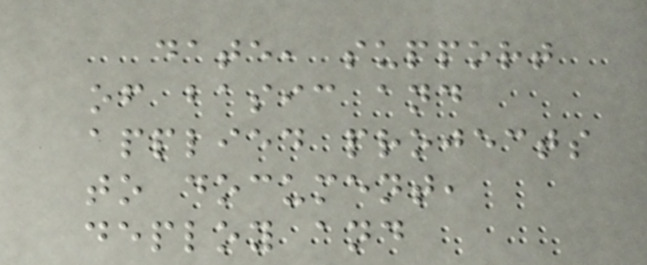date, support
of basic and
applied projects
to document,
deploy and
